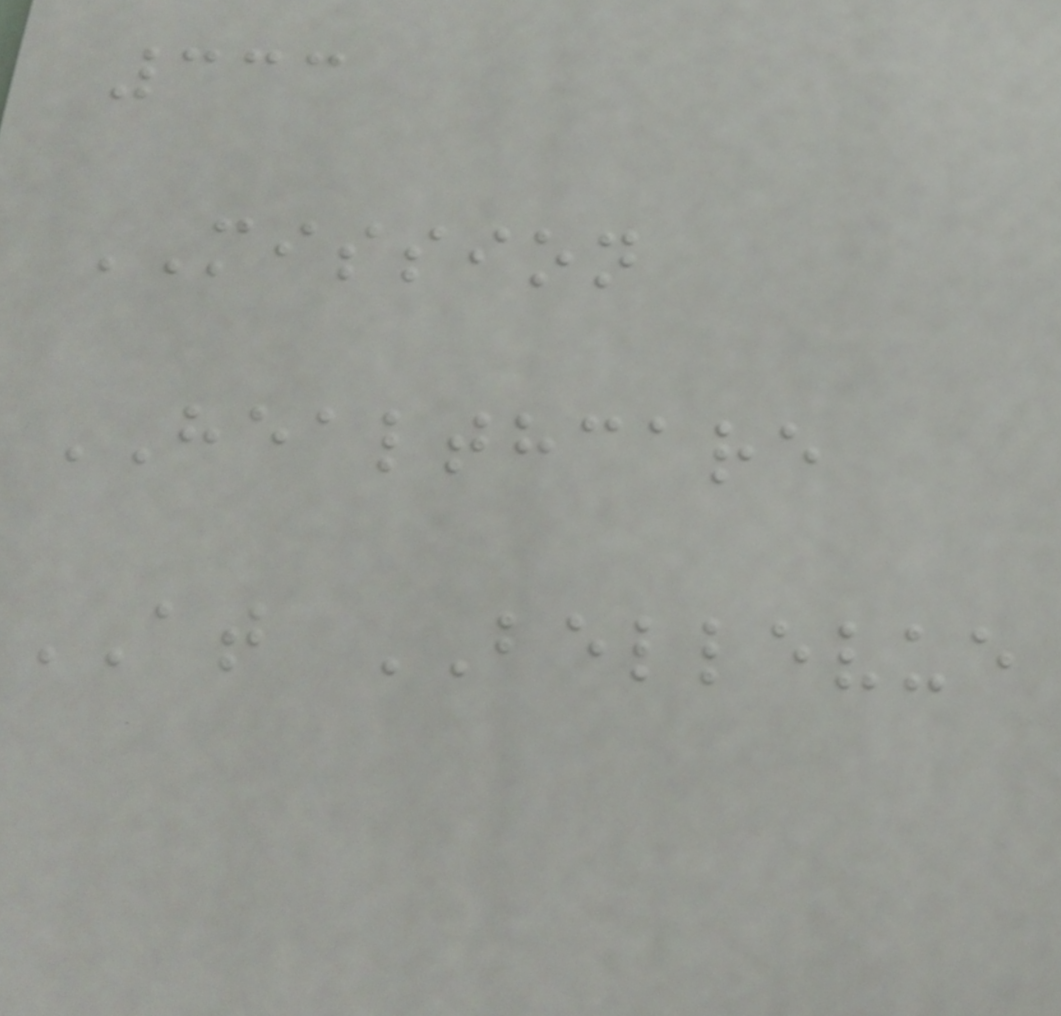333
MISSION
HEALTHCARE
AT BELLEVUE
